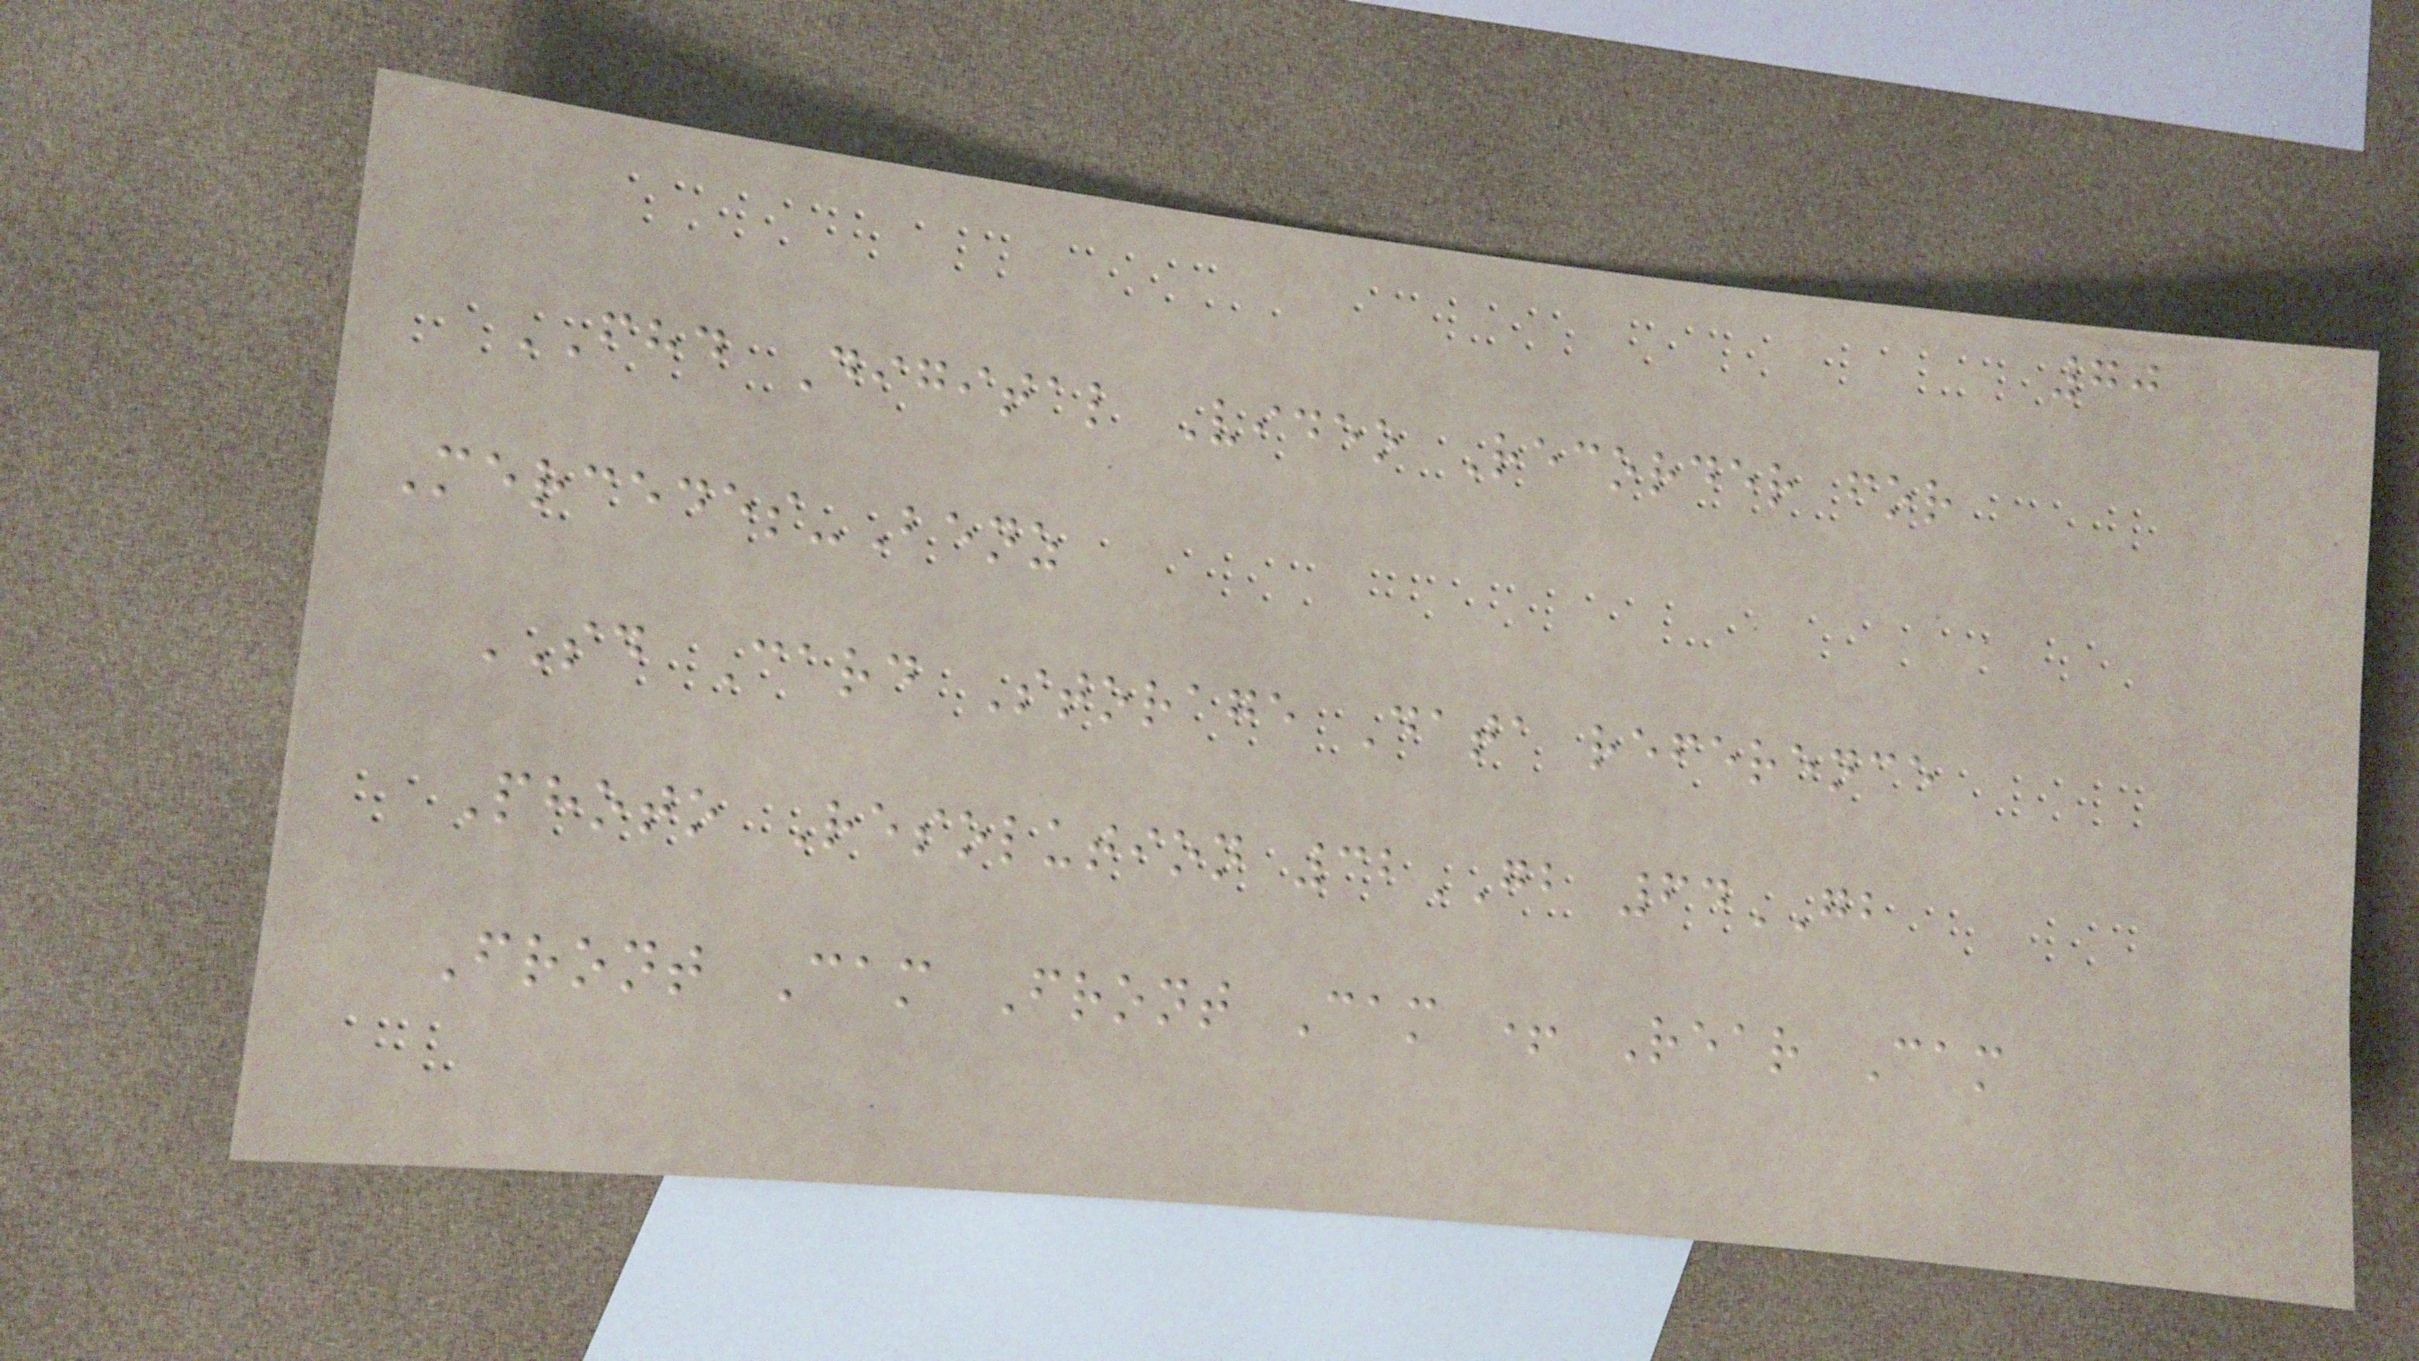70
FHD Digital Video Recorder for
Mercedes-Benz
SD Card Storage Data reference
Photo Resolution 32GB 64GB
Front Cam Front Cam + Rear Cam
